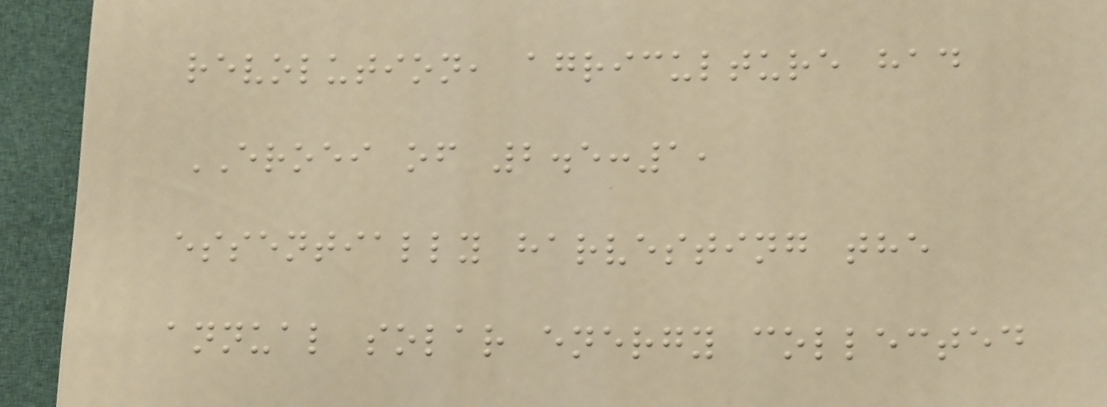revolution, agriculture had
EROEI of 2.5:1,
essentially harvesting the
annual solar energy collected
